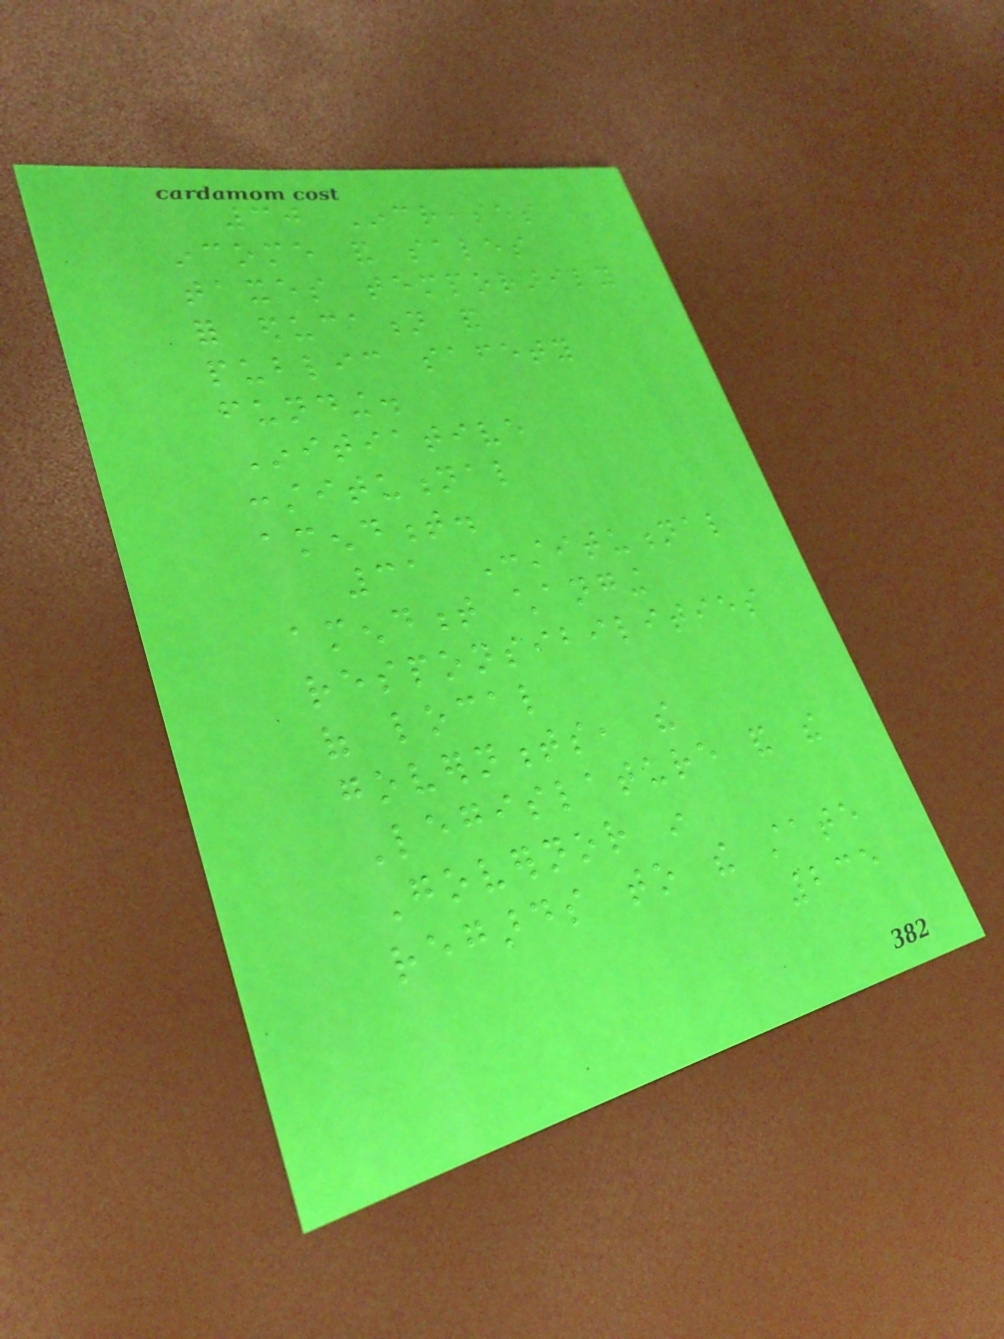30 Increases
income and sales
taxes temporarily
for education and
public safety
funding.
Initiative
constitutional
amendment.
31 Constitutional
amendment changing
responsibilities
of local
governments, the
Legislature and the
Governor in
regards to the state
235
